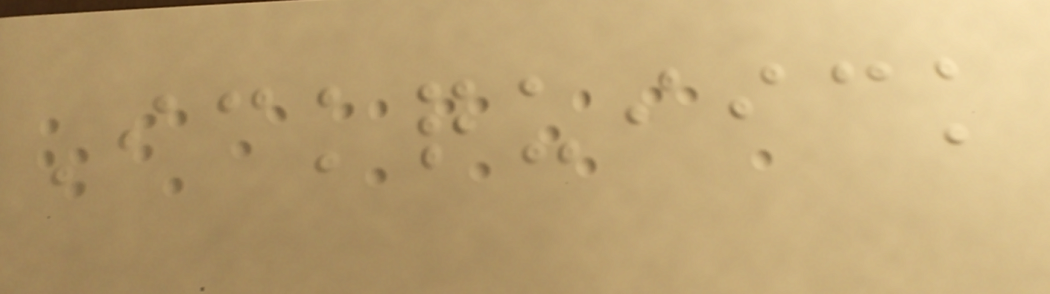Ickquiick
